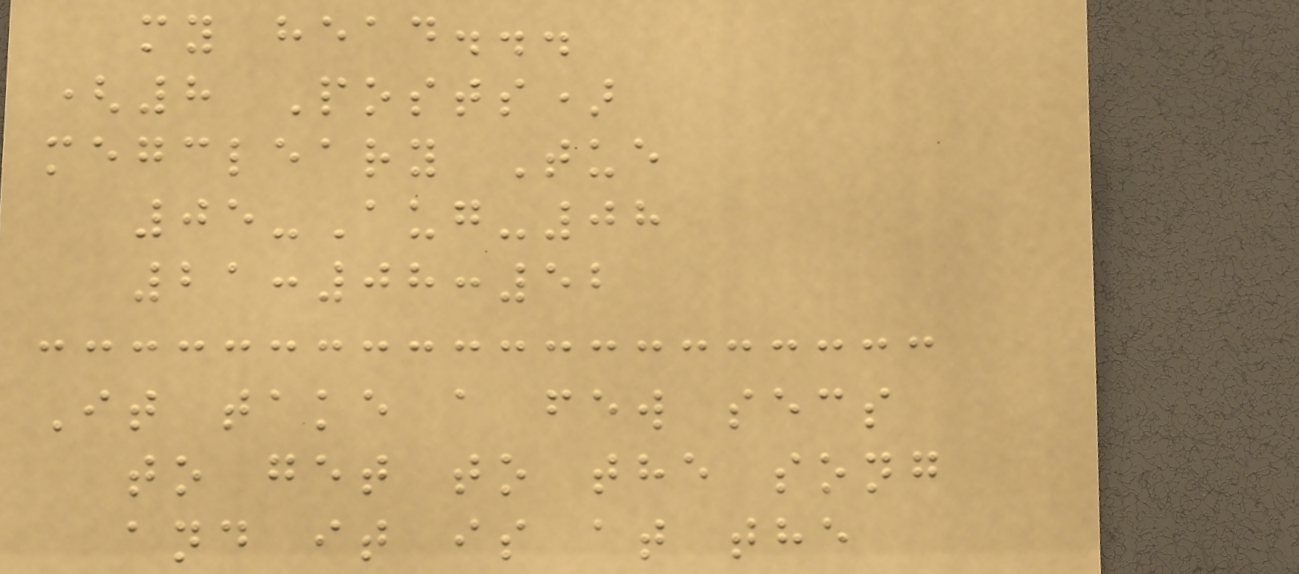my head...
(8 Posts)
megcleary Tue
05-Aug-08
21:08:52
It take a few secs
to get to the song
and it is at the
